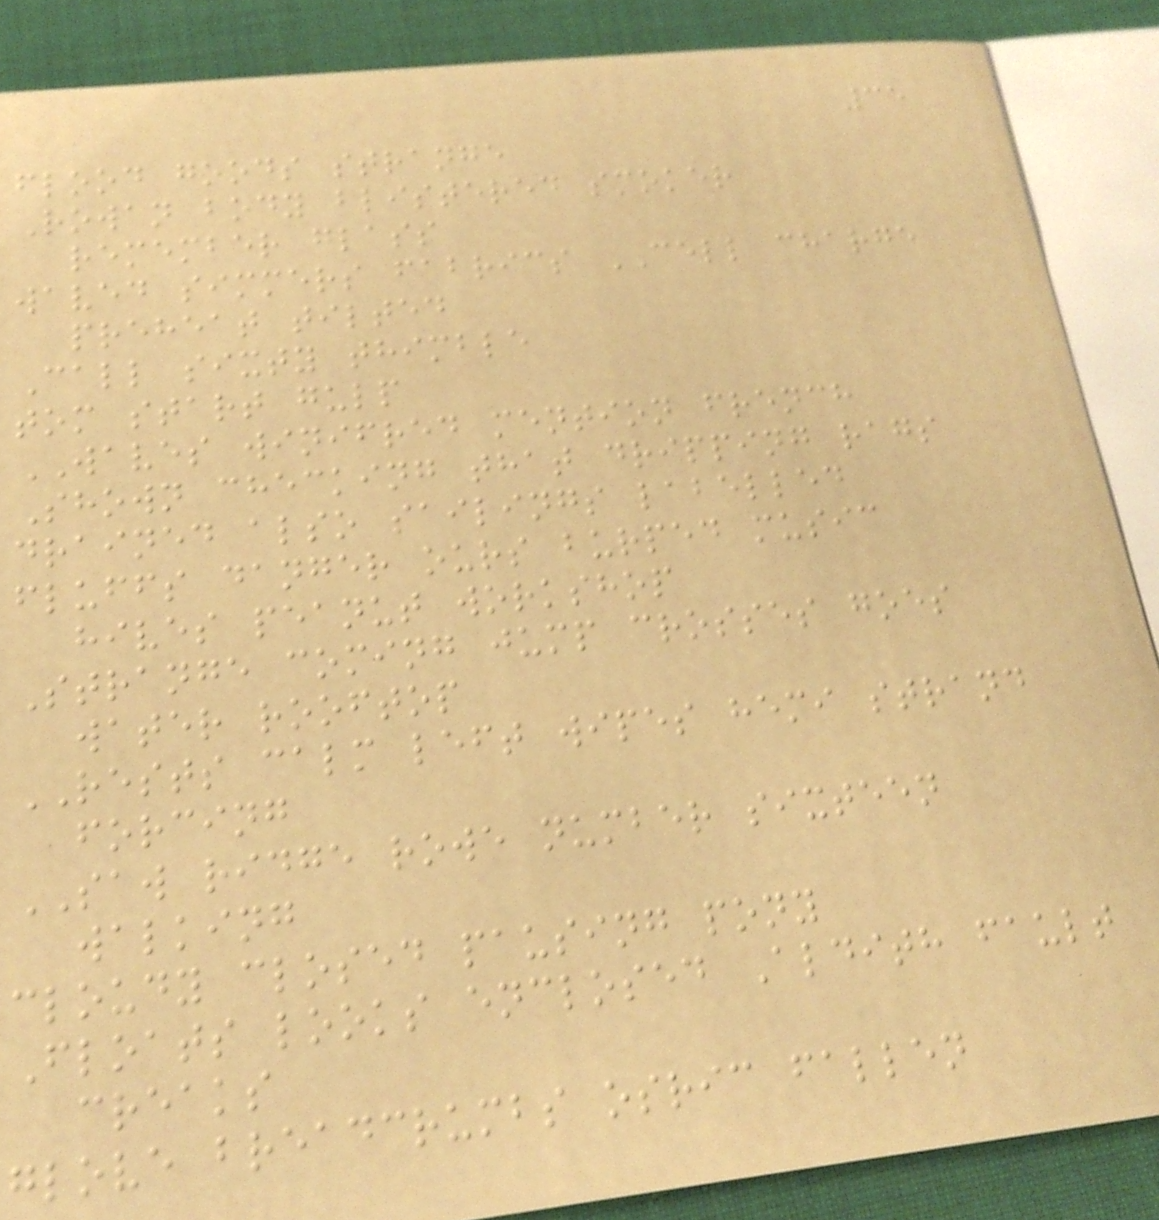35
flood goods strange
Rowan body blistered smoker
remember glass
waved simmers fabrics CELL charge
preheat tilted
Call sixty thimble
tom start gulp
WAVES winifred mention french
Shown checking that dripping rags
drained also sailings labelled
fluffs danger ours burped music
hives peanut workshop
Strange coming jump crosses goes
water rooftop
RESTS calm left wipes hemi strand
forcing
SAW ridge rowe number sixteen
walking
cloudy closed pausing pony
Floats looks enclosed Aldith fault
creaks
glove breadcrumbs osric fallen
